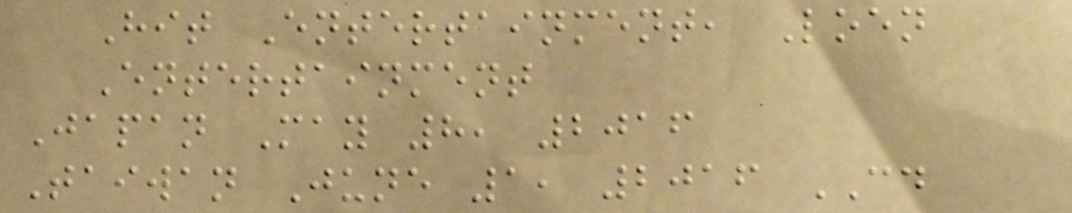Hit Entertainment, Loen
Entertainment
Japan May 8, 2016
Taiwan June 1, 2016 CD
